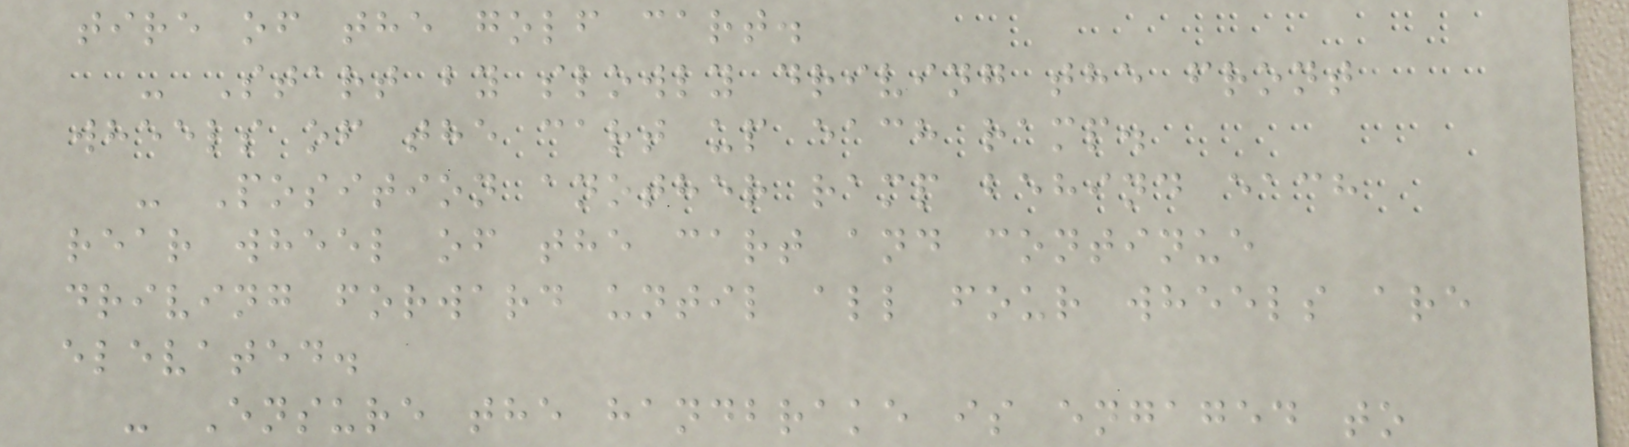tire of the golf cart.
- Start by slowly driving the front
wheels of the cart up each ramp.
- Position another ramp behind each
rear wheel of the cart and continue
driving forward until all four wheels are
elevated.
- Ensure the handbrake is engaged to
